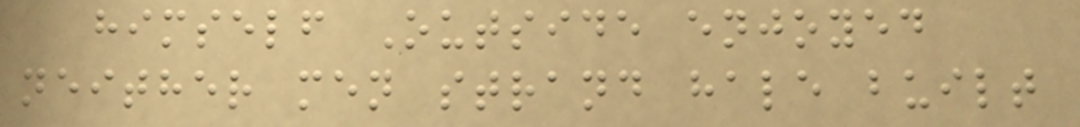himself Outside enjoyed
neither men strand hale built
